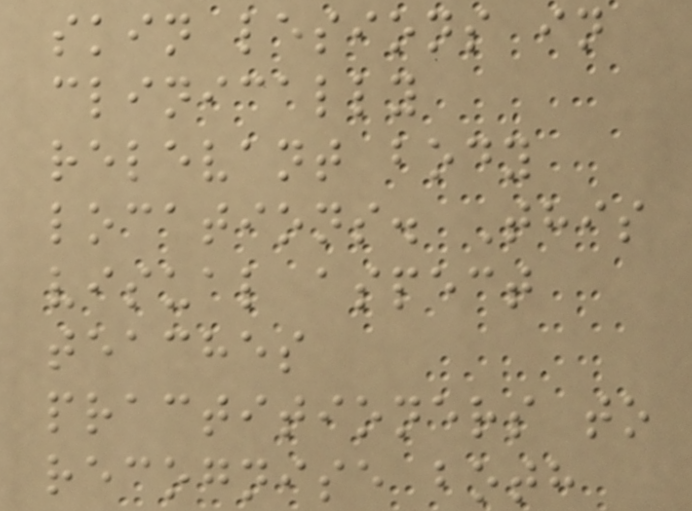skin lesions in
clinically
relevant body
locations. This
visual aspect
teaches
practitioners to
recognise both
